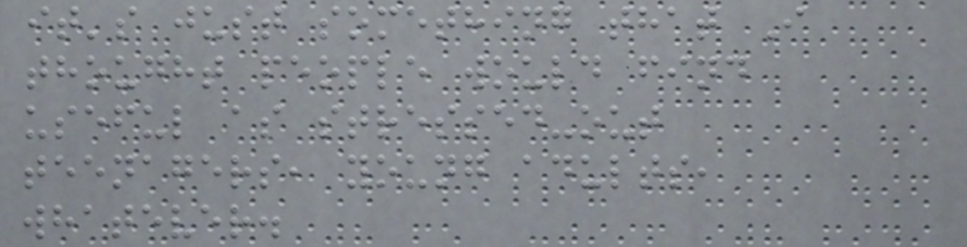it's just something that I
thought people would find
useful as stressed-out
teenagers, young adults,
whatever.
